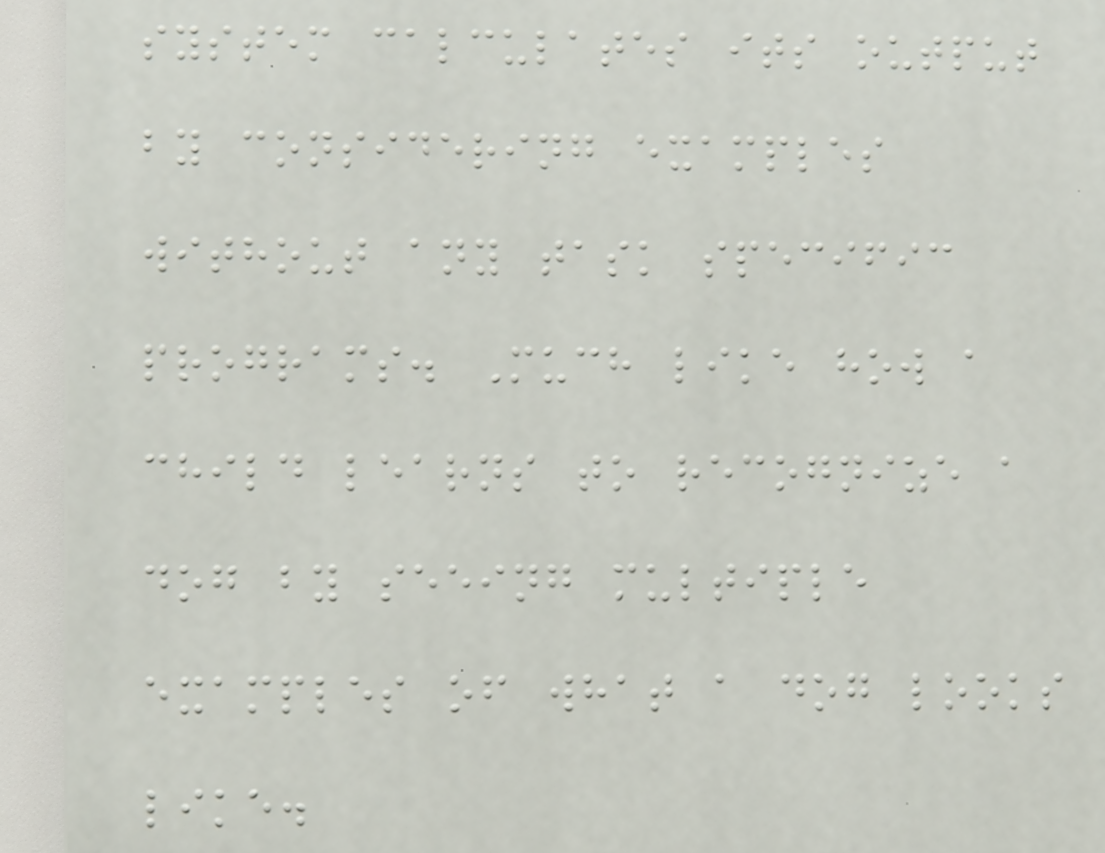system calculates its output
by considering examples
without any task specific
programs. Much like how a
child learns to recognize a
dog by seeing multiple
examples of what a dog looks
like.
